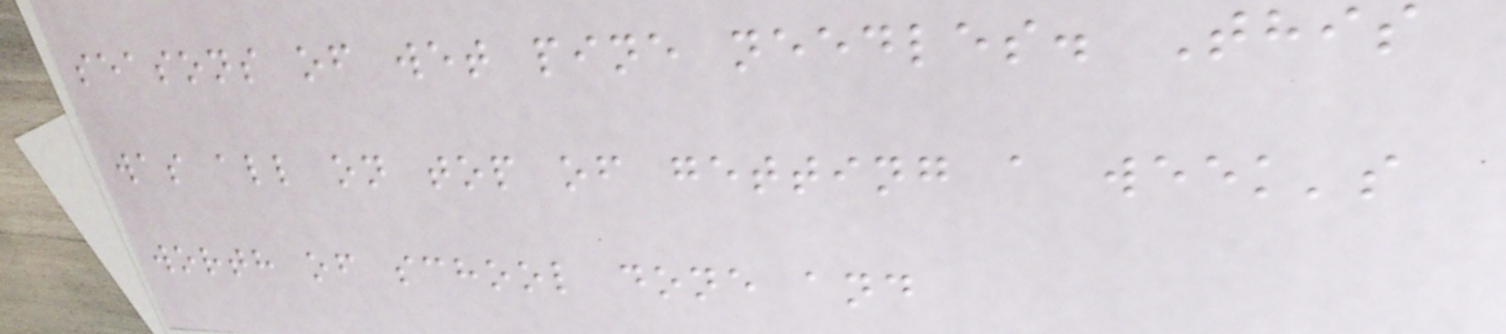seasons of wet pine needles. This
was all on top of getting a week's
worth of school done and
